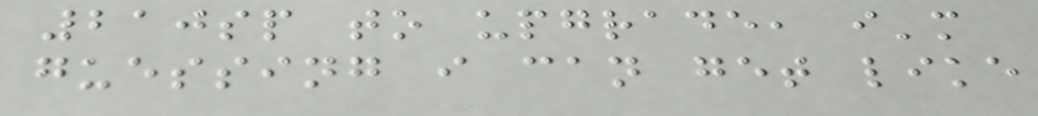210sp to upgrade, i'm
guessing i can get like
